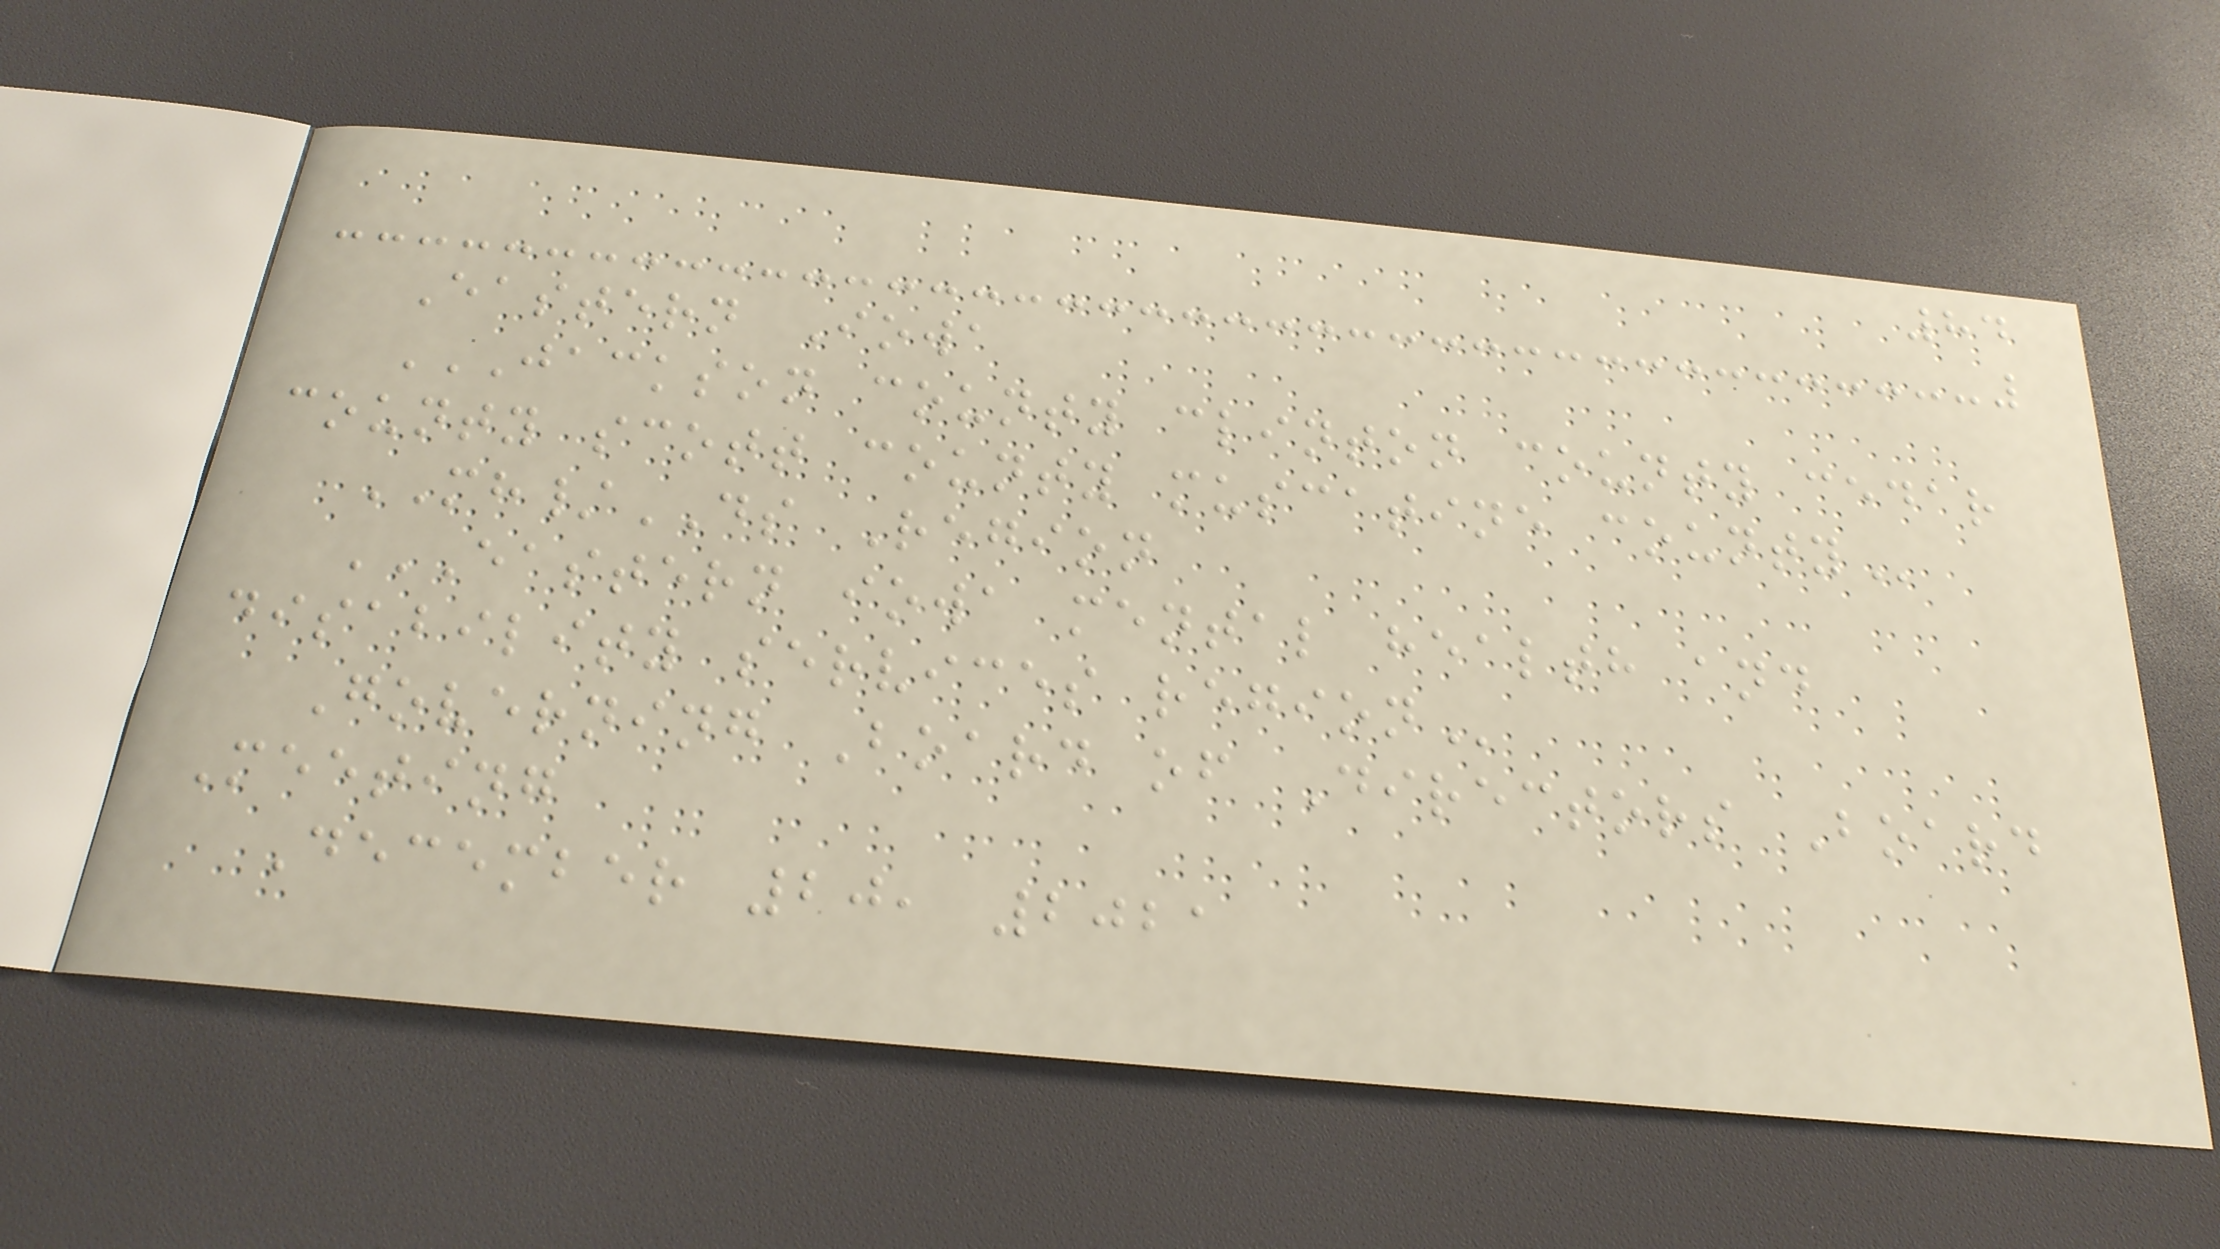84
Eastern Iowa
JACKSON COUNTY CLINTON COUNTY CEDAR
COUNTY SCOTT COUNTY MUSCATINE COUNTY
MH/DS Region
EASTERN IOWA MENTAL HEALTH AND
DISABILITY SERVICES REGION
Governing Board of Directors Board
Meeting
December 20, 2021
